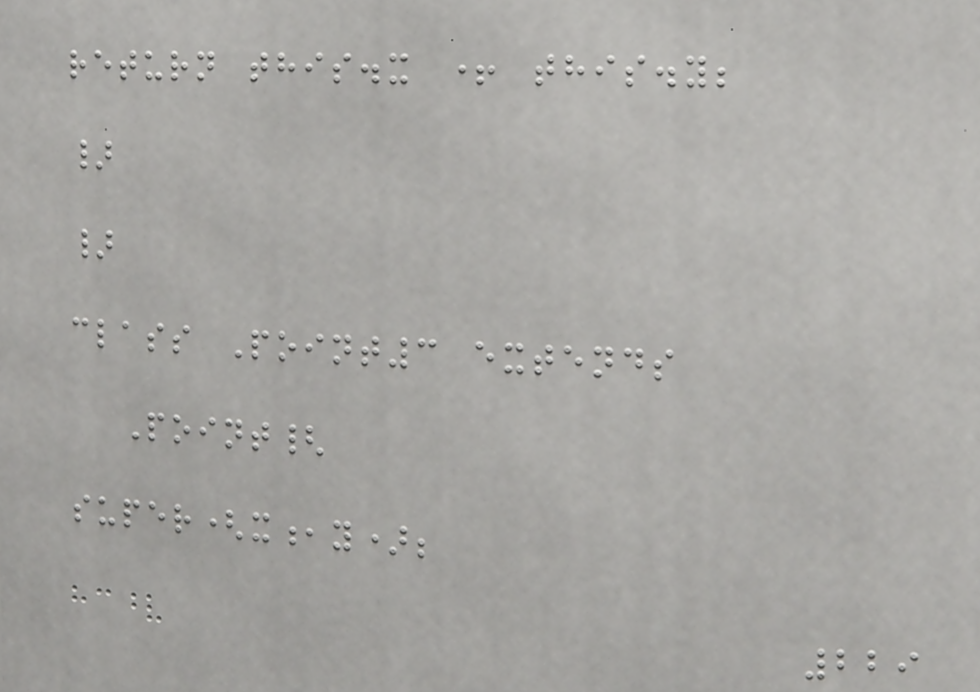return this.x + this.y;
}
}
class Point3 extends
Point{
super(x,y);
229
